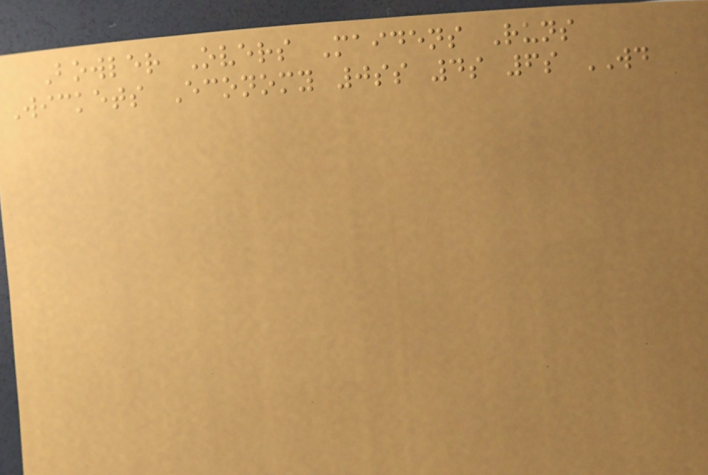Bowler Overs Maidens Runs
Wickets Economy 0ss 4s 6s WD
